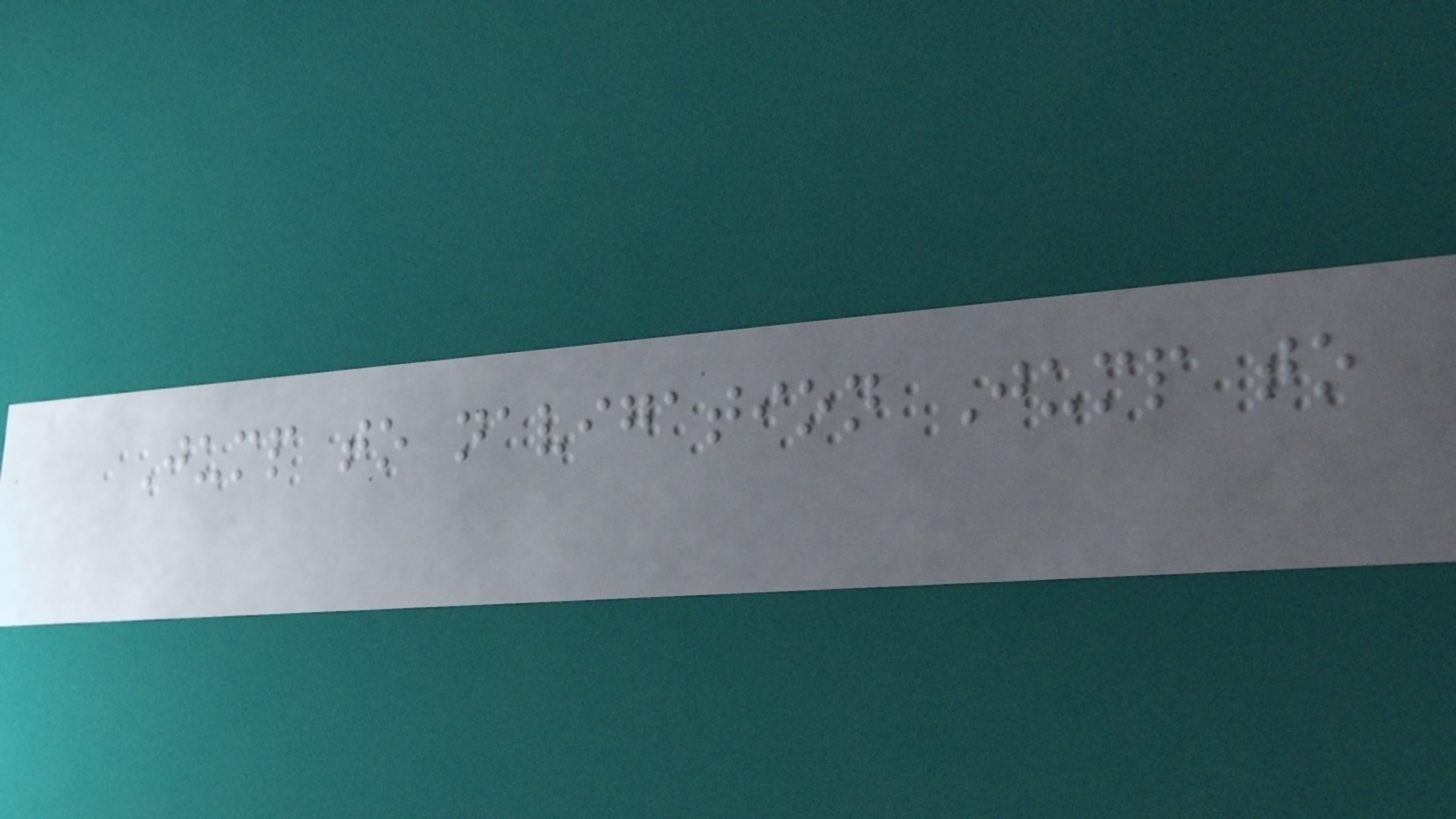Jump to navigation Jump to
